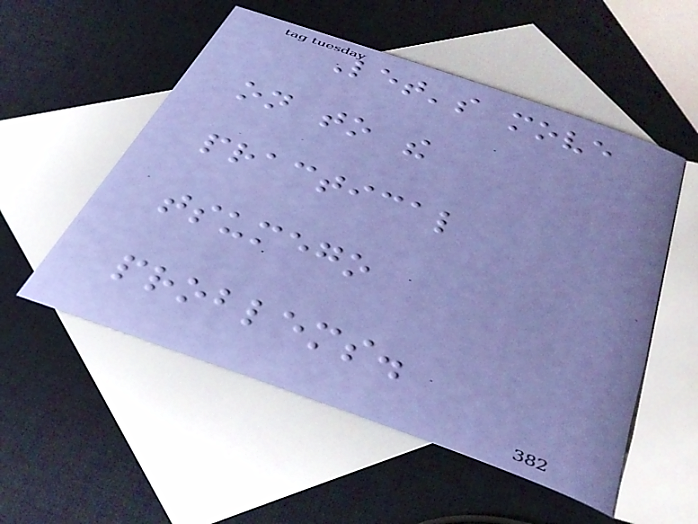Let's move
on to the
practical
tsumego
problems.
